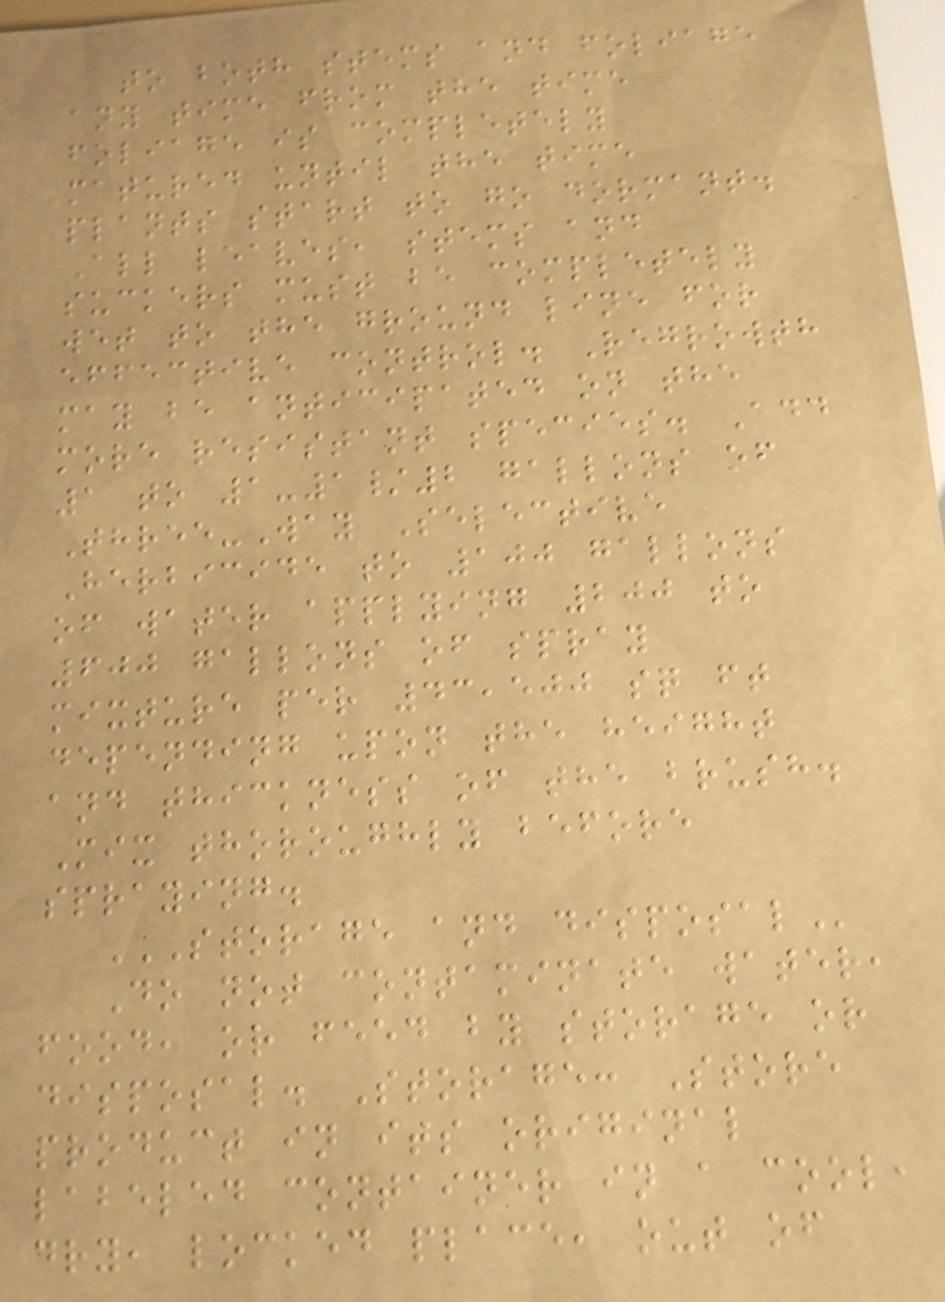to both stems and foliage
any time from the time
foliage is completely
matured until the time
plants start to go dormant.
All leaves, stems and
suckers must be completely
wet to the ground line for
effective control. Regrowth
may be anticipated on the
more resistant species. Add
1 to 1-1/2 gallons of
Three-Way Selective
Herbicide to 100 gallons
of water applying 200 to
600 gallons of spray
mixture per 43,500 sq ft
depending upon the height
and thickness of the brush.
Mix thoroughly before
spraying.
STORAGE AND DISPOSAL
Do not contaminate water,
food, or feed by storage or
disposal. Storage: Store
product in its original
labeled container in a cool,
dry, locked place, out of
